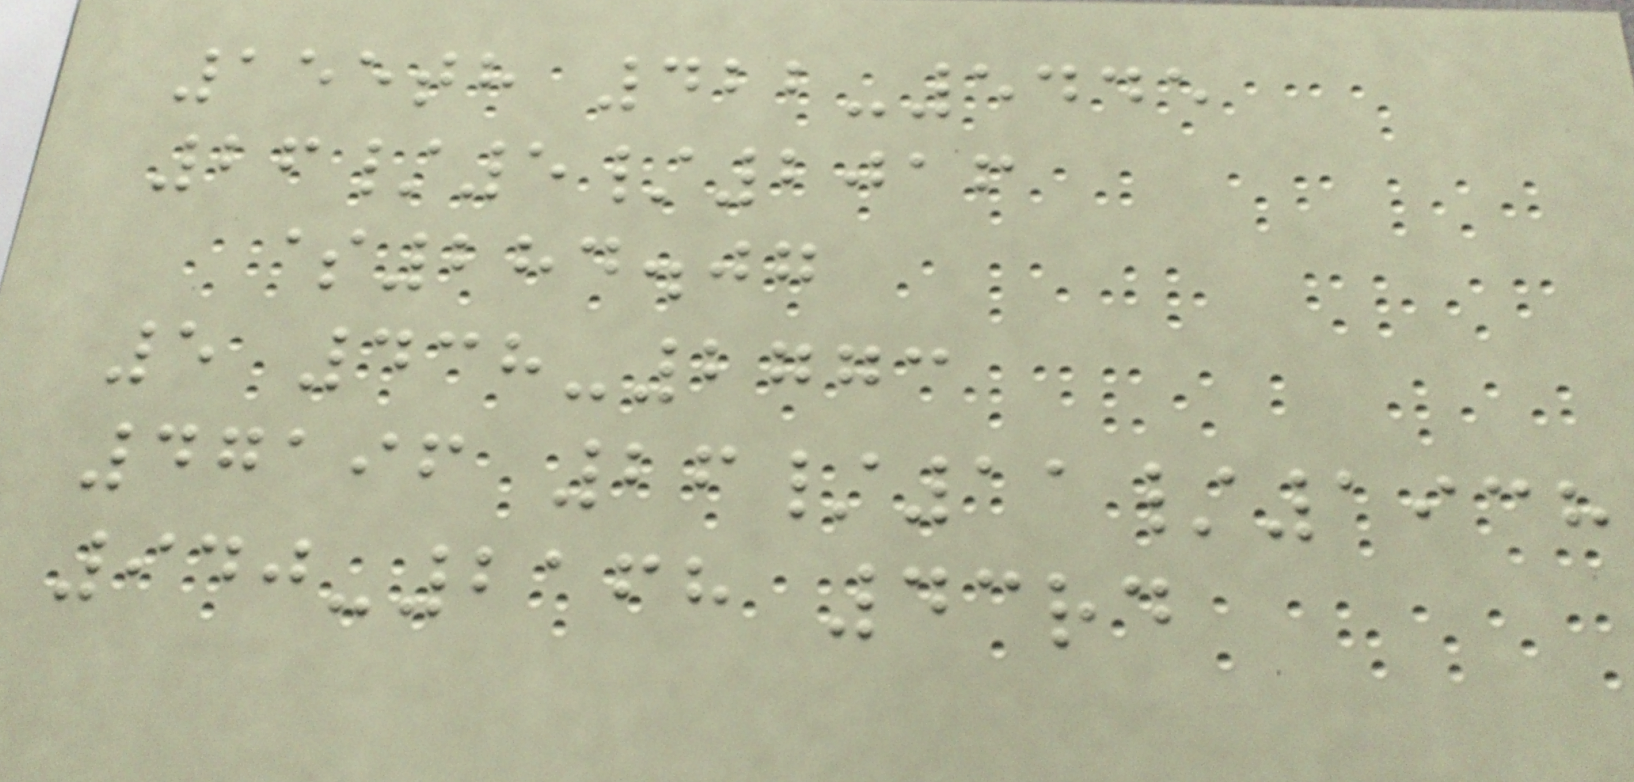155th 422-5445
26/5/2016
$284.07
5 438-2773
47196 26/11/1938
940-2168 43rd
